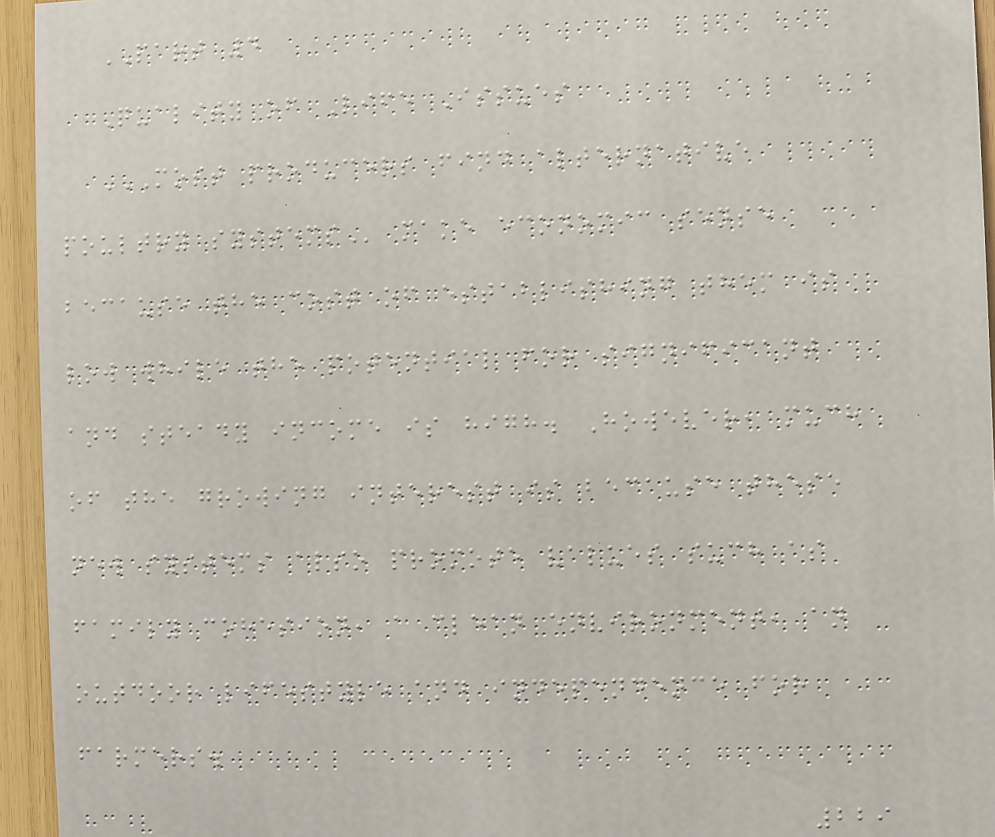PART 4
Quality of Life Issues
MOST PRODUCERS FIND ALTERNATIVE
POULTRY SYSTEMS make economic sense
because the cost of establishing them is
low while the potential for significant
and steady income is high. However, much
of the growing interest is because these
new systems also promote values such as
family cohesion, a clean environment, an
outdoor lifestyle and independence for
farmers.
229
